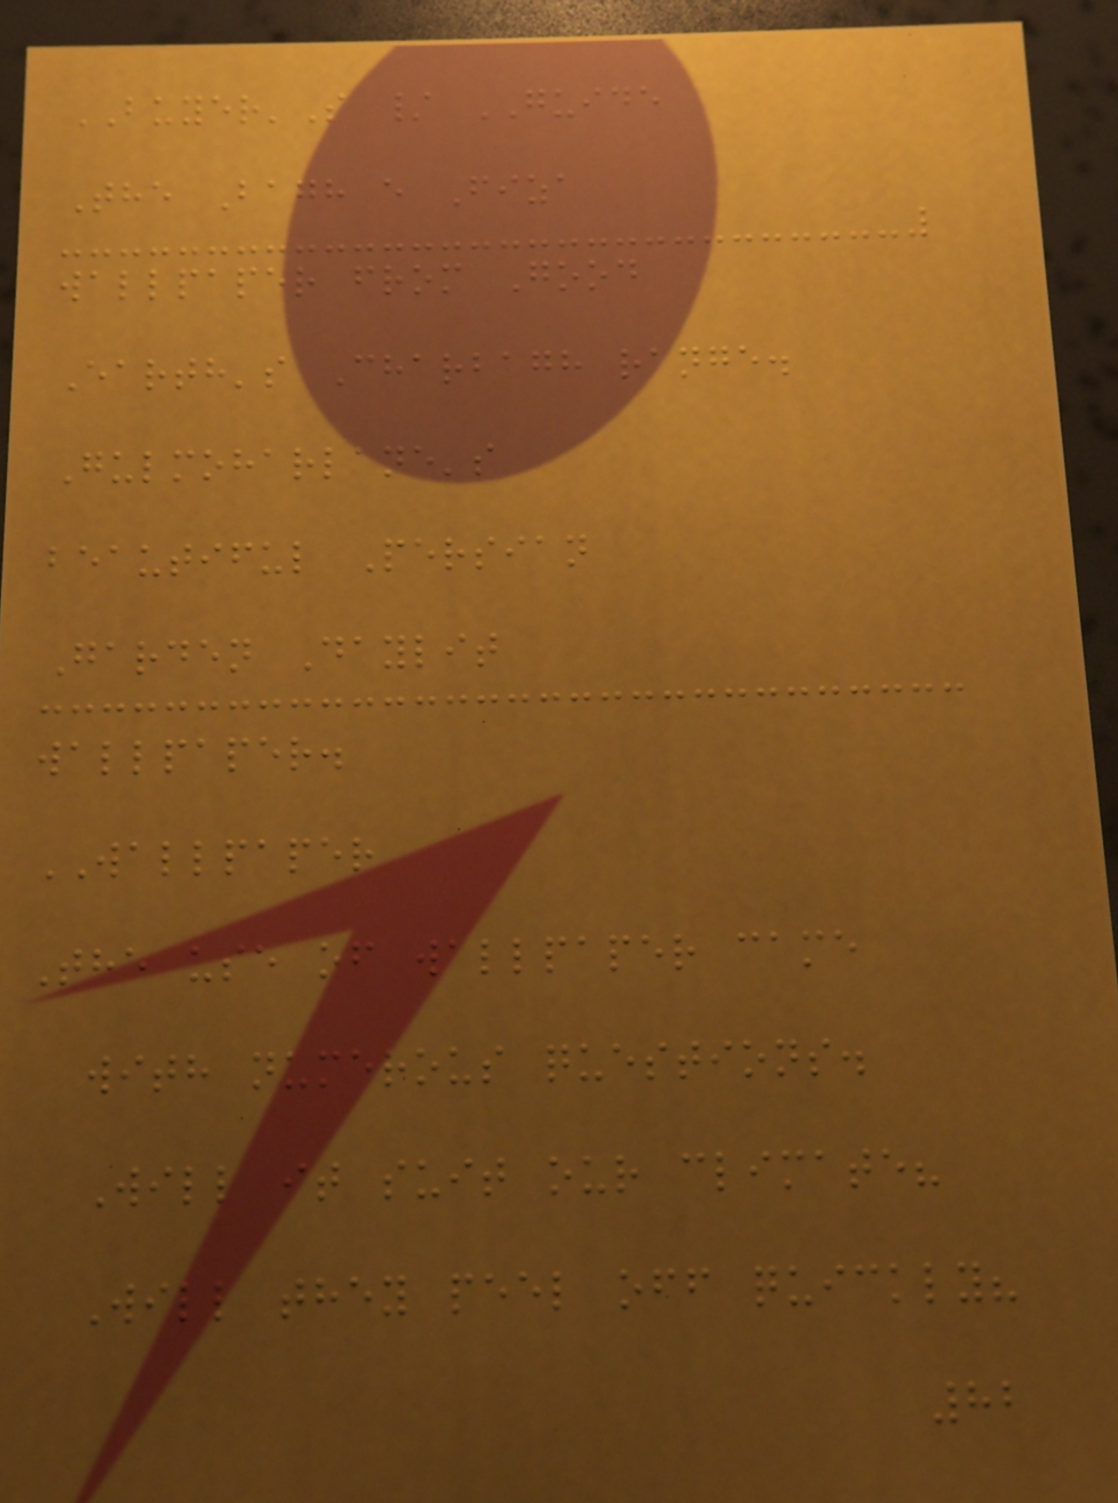BUYER'S / GUIDE
The Bagh e Fiza
wallpaper from Good
Earth's Charbagh range.
Gulmoharlane's
beautiful Persian
Garden Daylit
wallpaper.
WALLPAPER
The use of wallpaper came
with numerous questions.
Will it suit our climate?
Will they peel off quickly?
82
